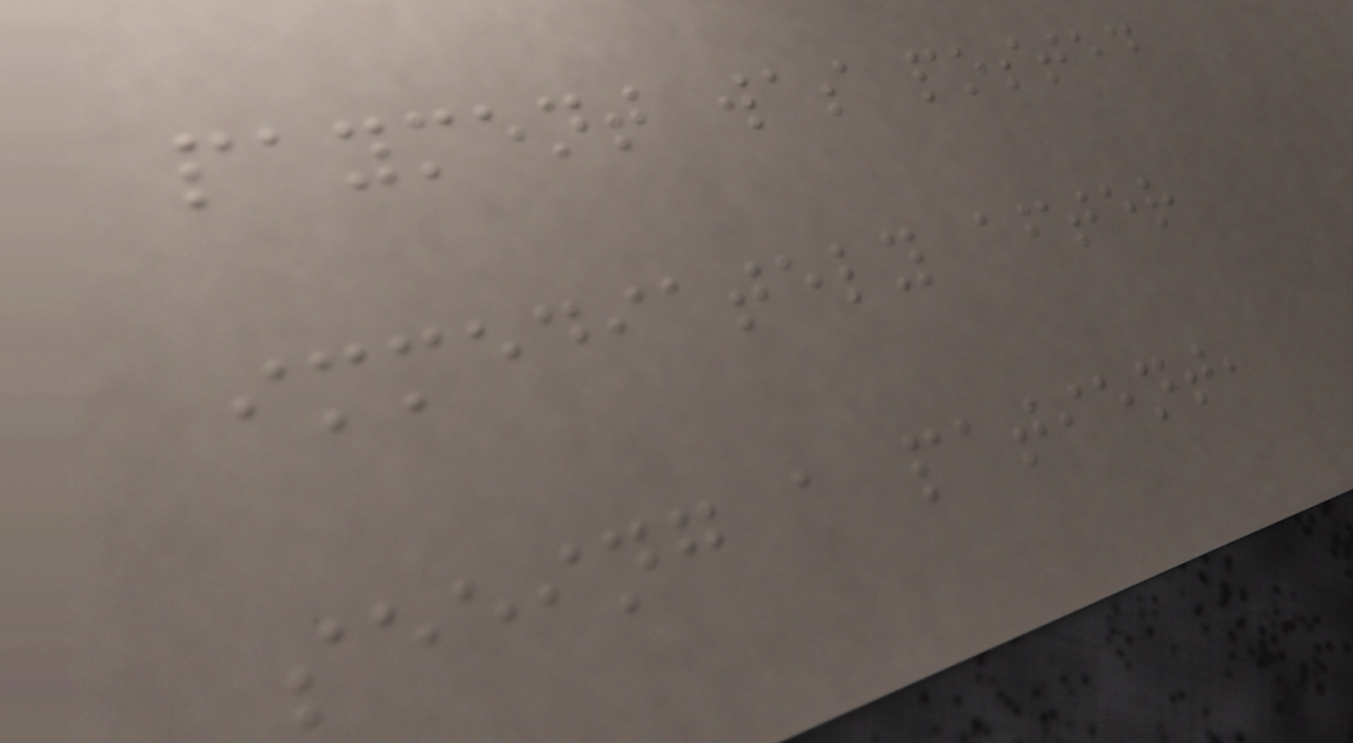payment was posted
immediately after
seeing a patient,
